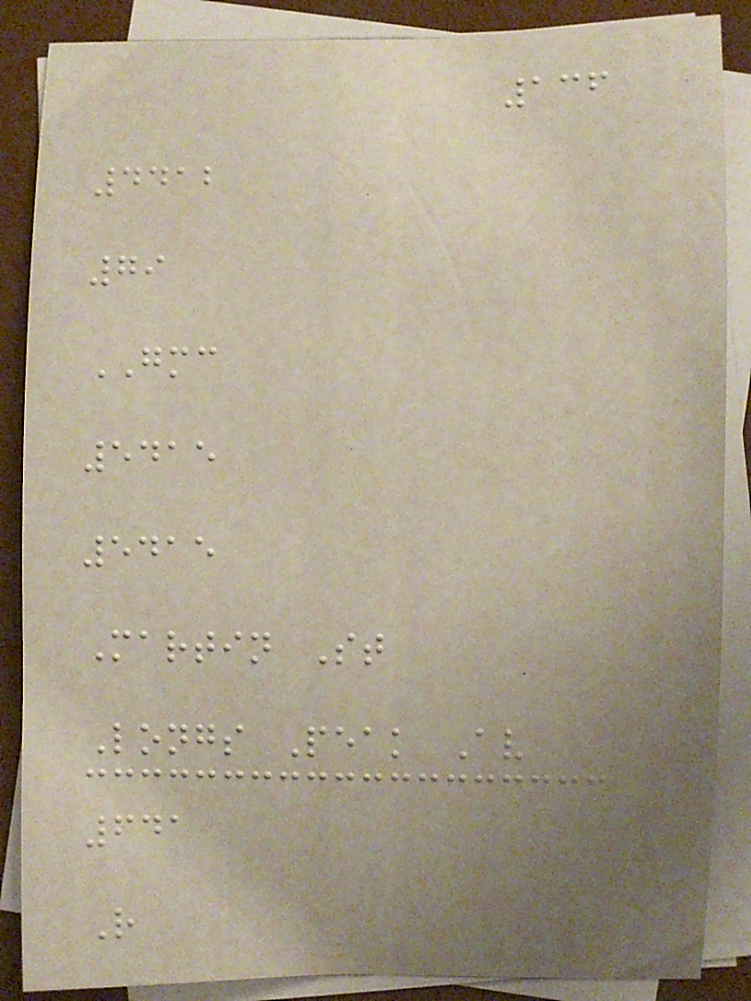136
4412
79
GMC
5415
5415
Martin St
Longs Peak Av
641
R
